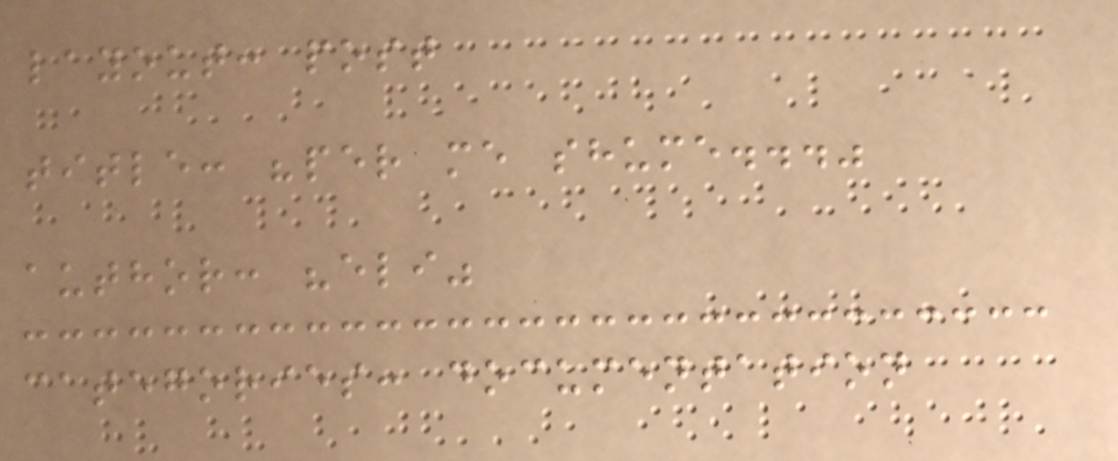layout: post
title: "per me shume..."
author: "eli"
categories: documentation
